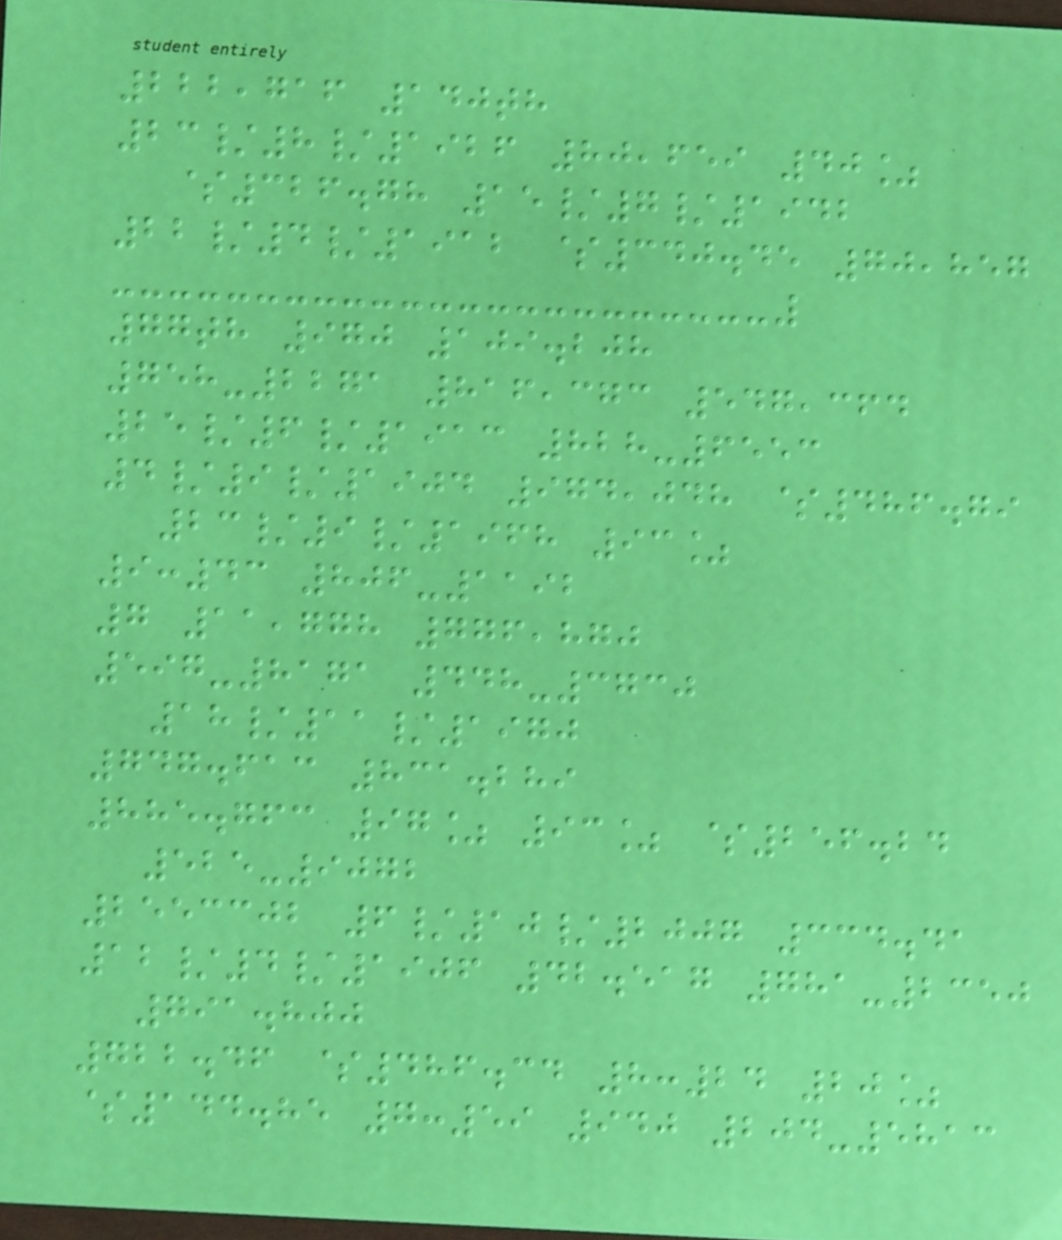222,716 140th
23/8/1926 80,659 40%
$326.78 15/7/1942
22/4/1912 $340.45 70,857
77th 970 109.208
758-2271 816,373 547,364
25/6/1913 828-6553
4/9/1904 974,048 $486.79
23/9/1968 93%
9:43 806-1192
7 11,778 776,870
597-8171 448-3730
18/11/1970
747.613 831.289
885.763 97% 93% $256.24
525-9072
2553302 6/10/2007 334.41
12/4/1906 42.517 781-2350
791.800
722.46 $486.34 8:24 20%
$144.85 7:59 940 204-5813
